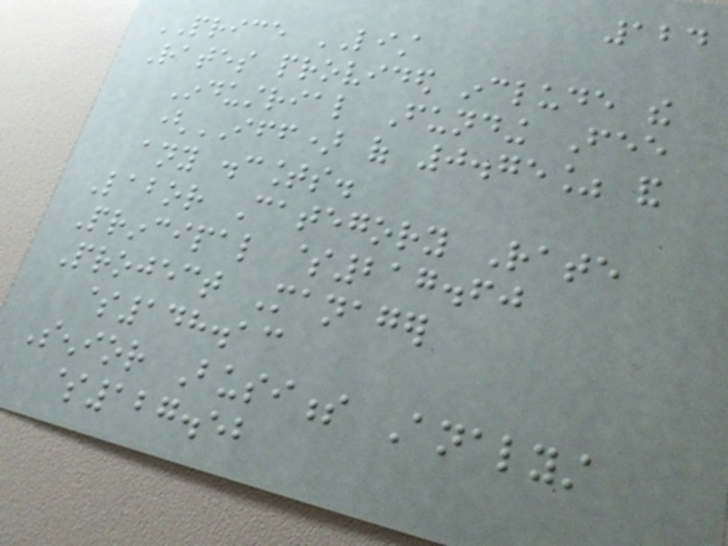124
PRICE LIST
Rates provided include the
Industrial Funding Fee
(IFF) of 0.75% and
any discounts.
Labor Category Rate
Principal $217.60
Project Manager
$148.13
Senior Business Analyst
$127.52
